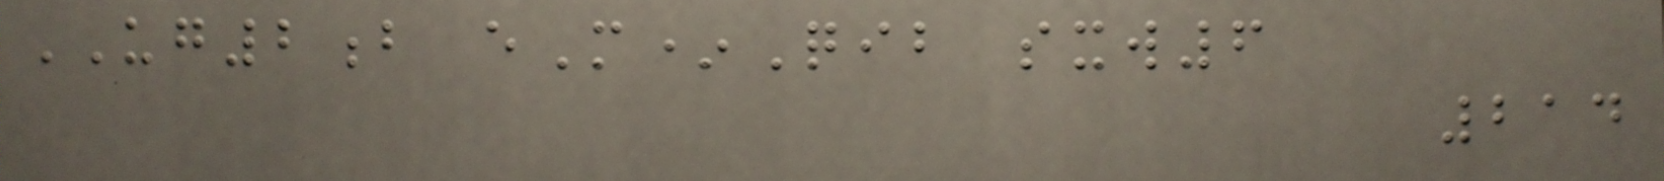UG2b eM*Qib sxw6
214
